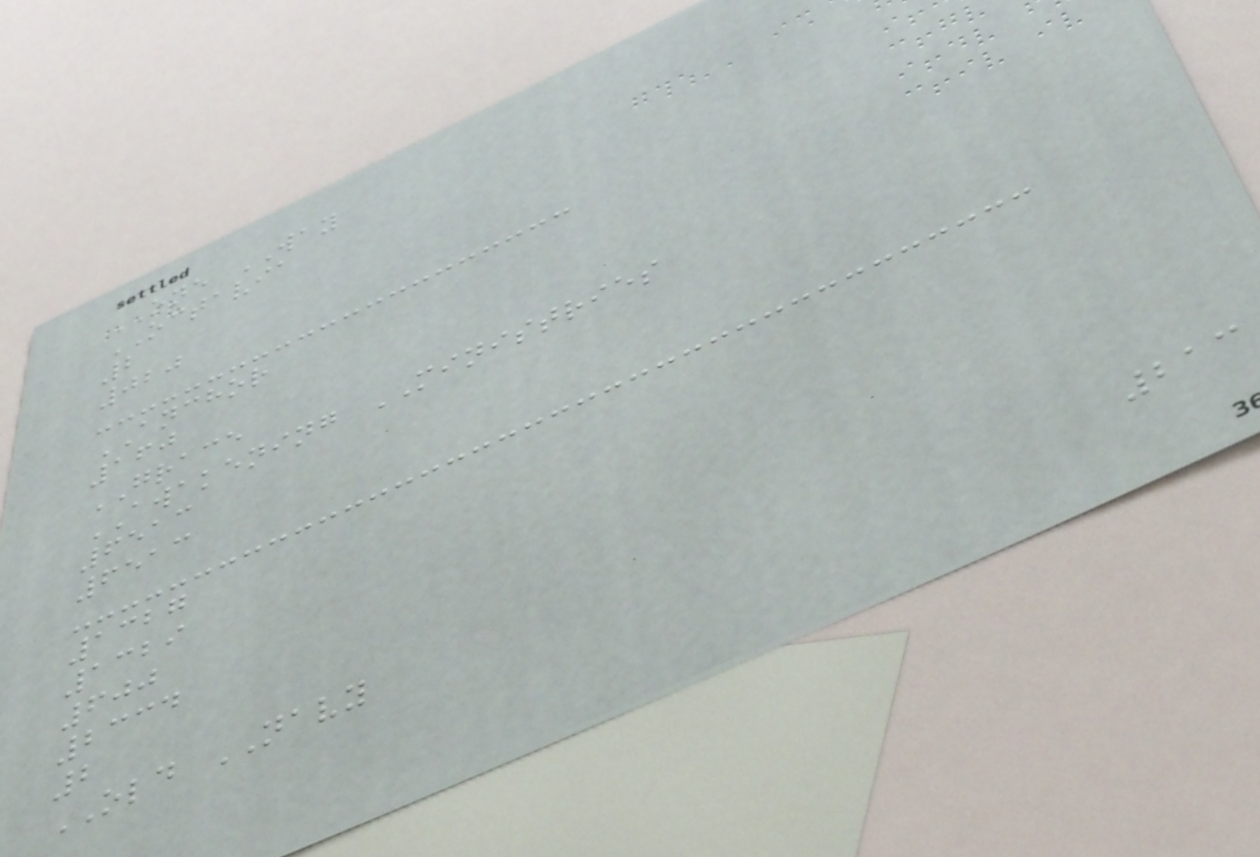ONE WAY
OCTAVIA
2
020
ANCHOR
160
GRACE
AWAKENING MINISTRIES
6513
6513
1327
1329
600
2334
2
OLD NAVY
213
